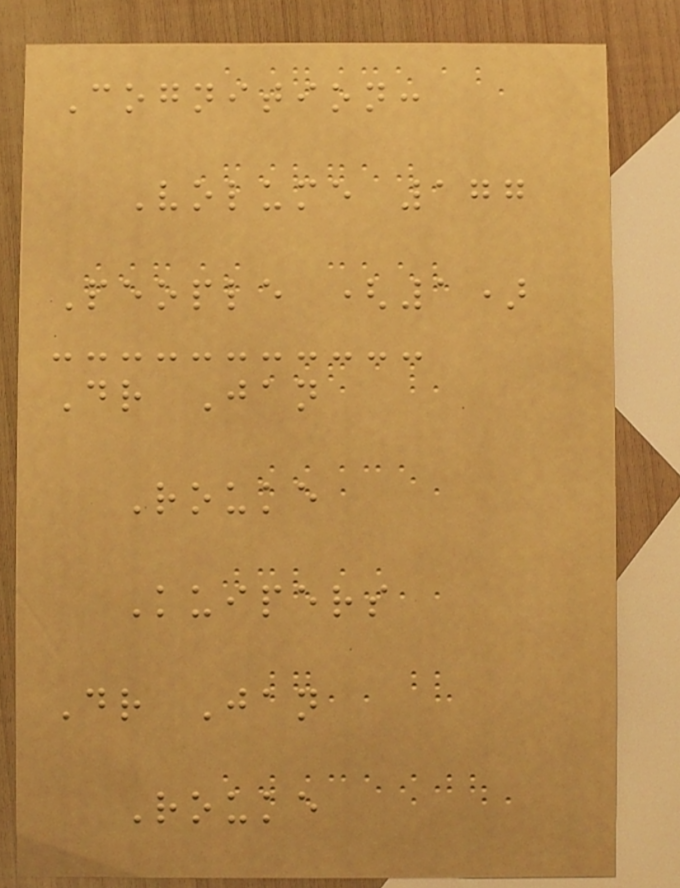Cognition:
Volume 177
People (1)
Dr Jan
Rouke
Kuipers
Dr Jan
Rouke
